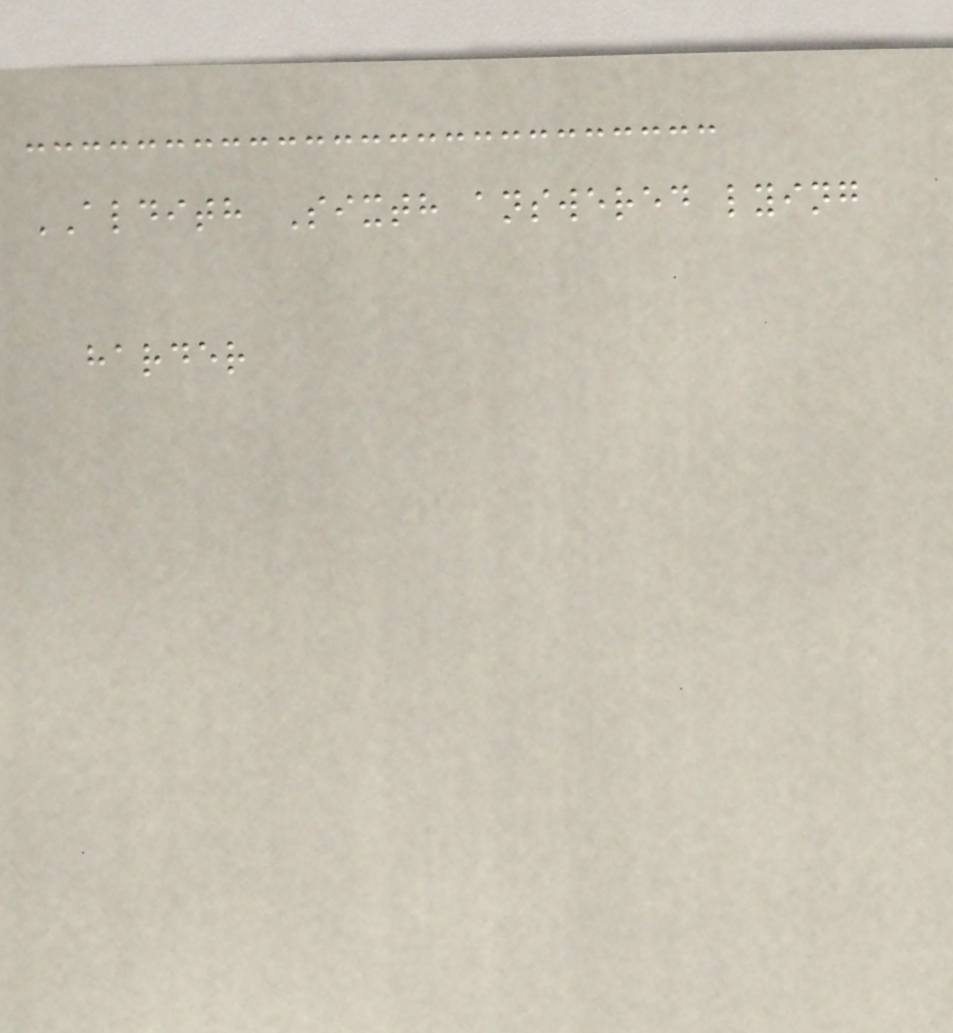ALDITH Sixth answered lying
harder
